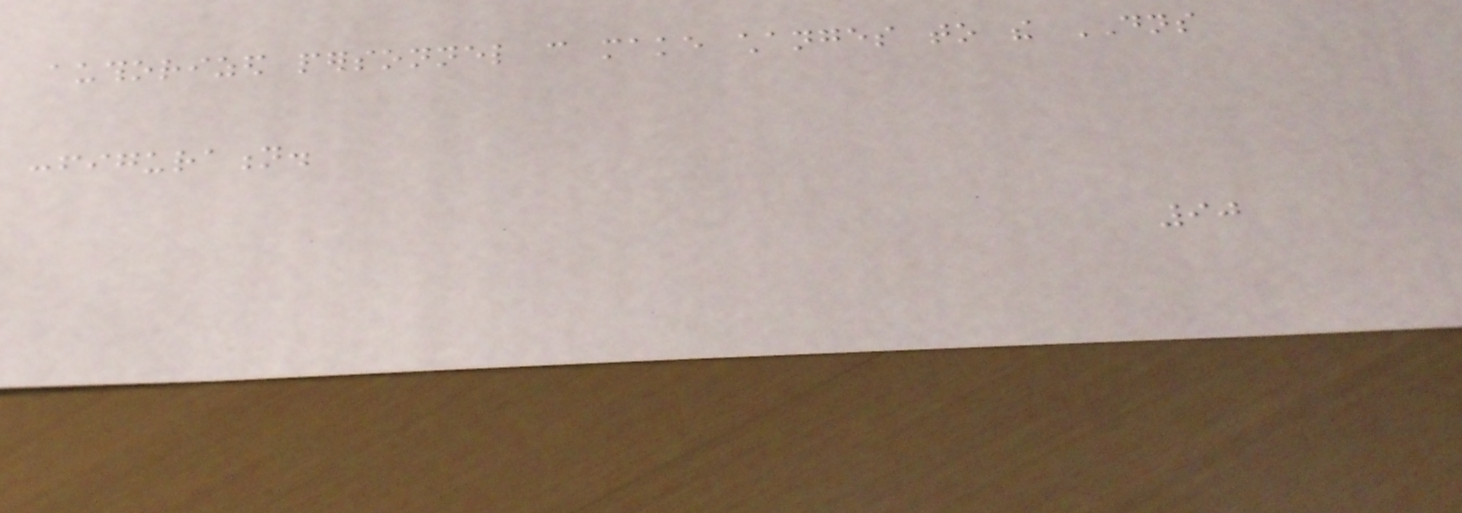authorized personnel can make changes to the DNS
configuration.
90
